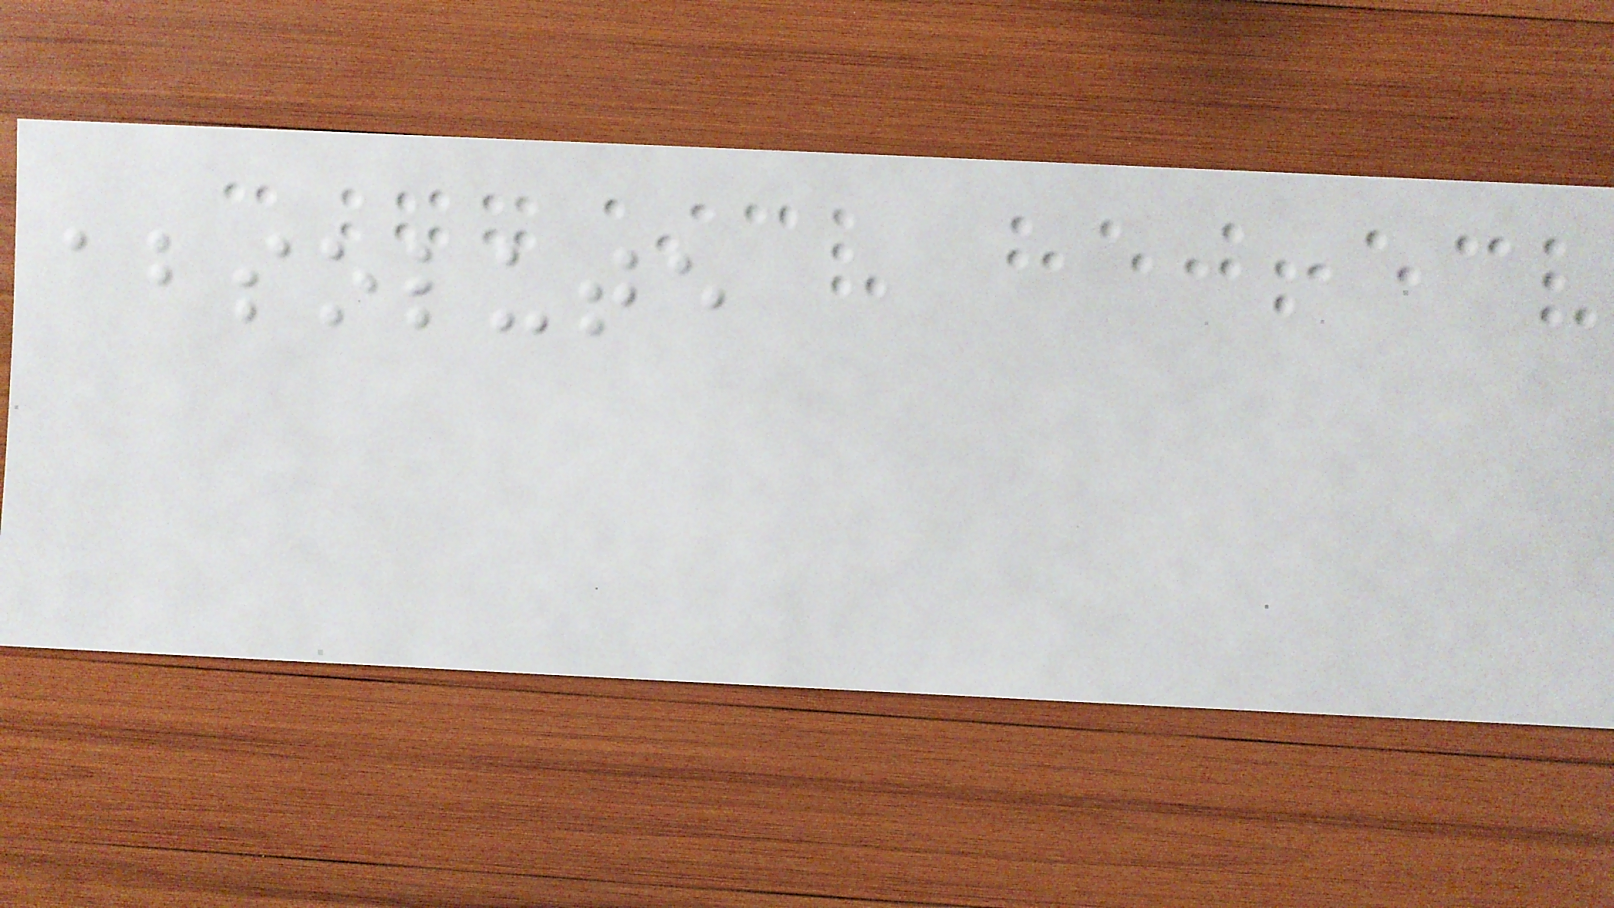absolute
